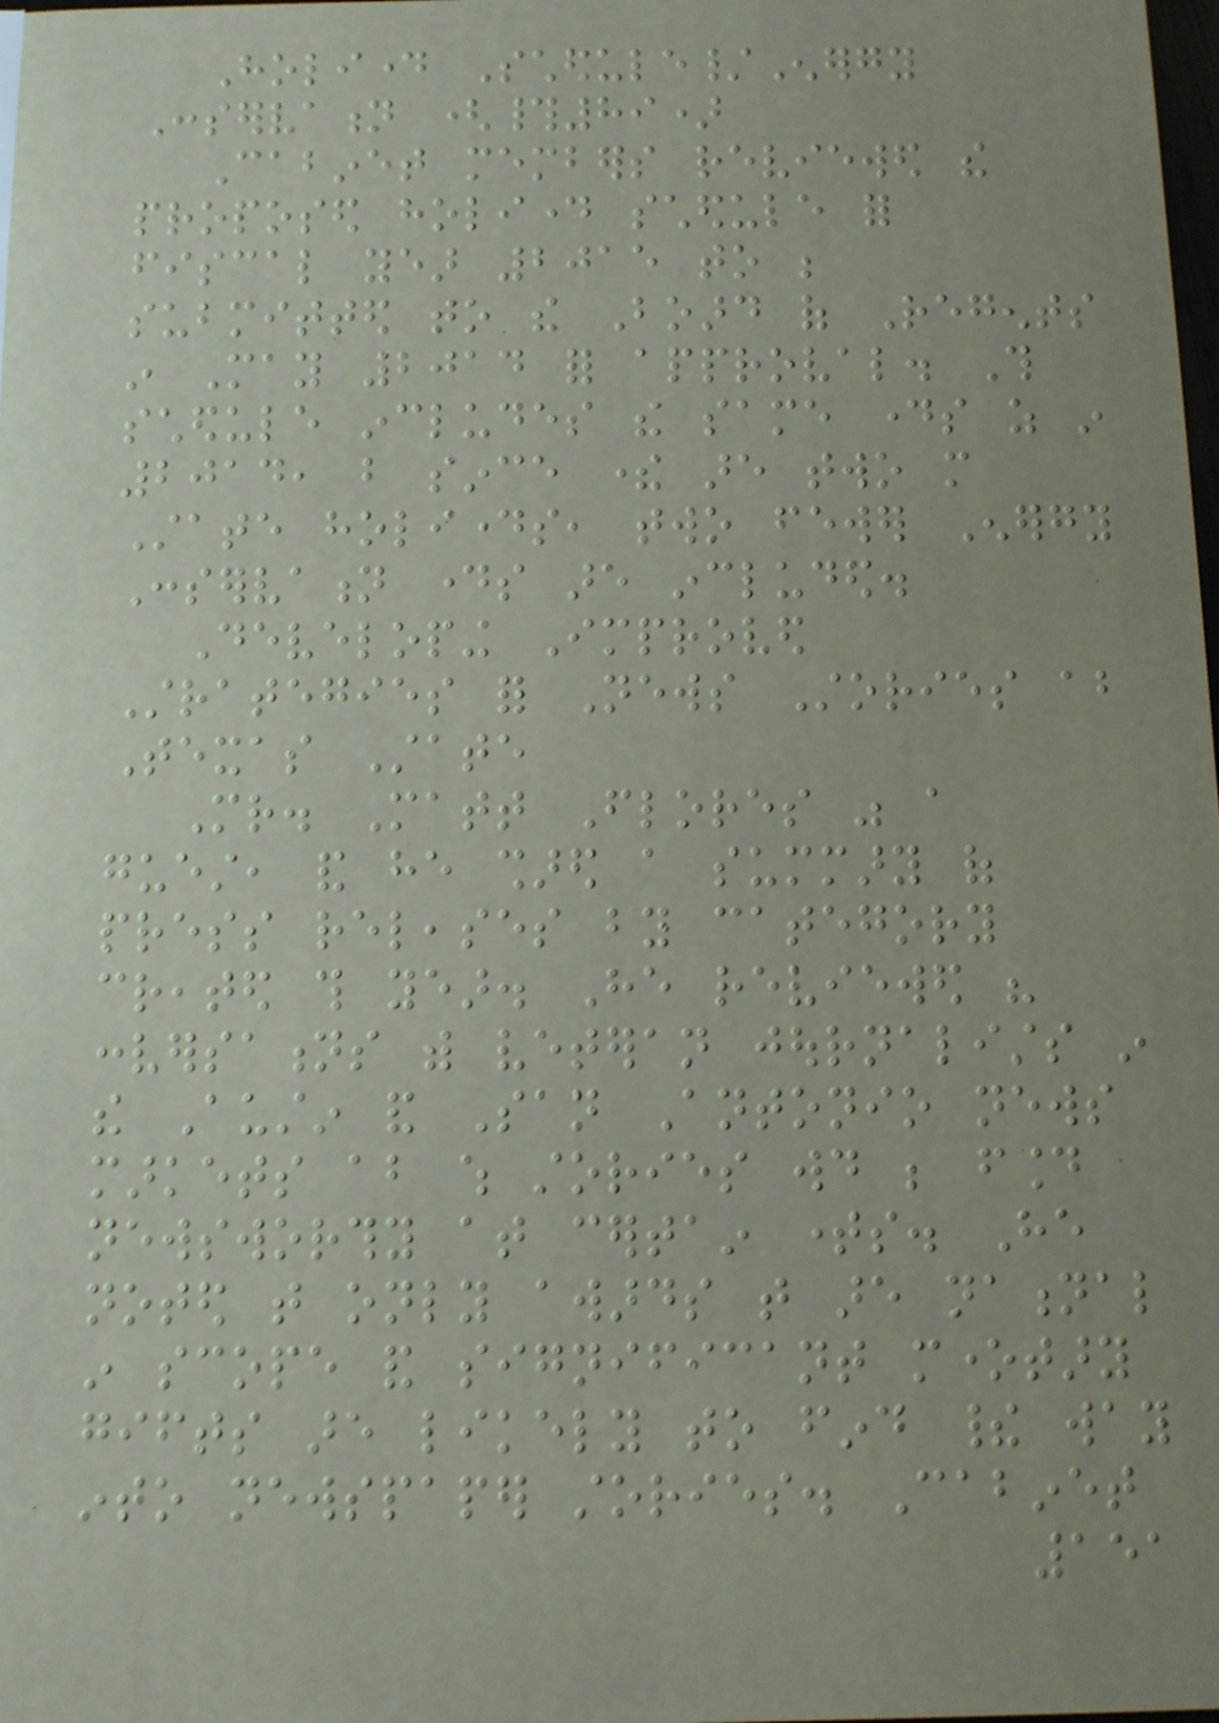Holiday Schedule/Energy
Conservation (#89)
Cabinet members reviewed the
proposed holiday schedule for
fiscal year 2015 to be
submitted to the Board of Regents
in May 2014 for approval. This
schedule includes the same days as in
2014, but since there are two more
State holidays, two fewer Energy
Conservation days are included.
Developing Improved
Strategies for News Stories about
Texas State
Mr. Matt Flores was a
guest, and he shared a summary of
press releases by category
created this year. He reviewed his
conversations with veteran journalists in
the Austin and San Antonio news
markets about which stories would be found
newsworthy at certain times. He
noted that only awards that are national
in scope and significant monetary
gifts are likely to find their way
into newspaper stories. Cabinet
151
